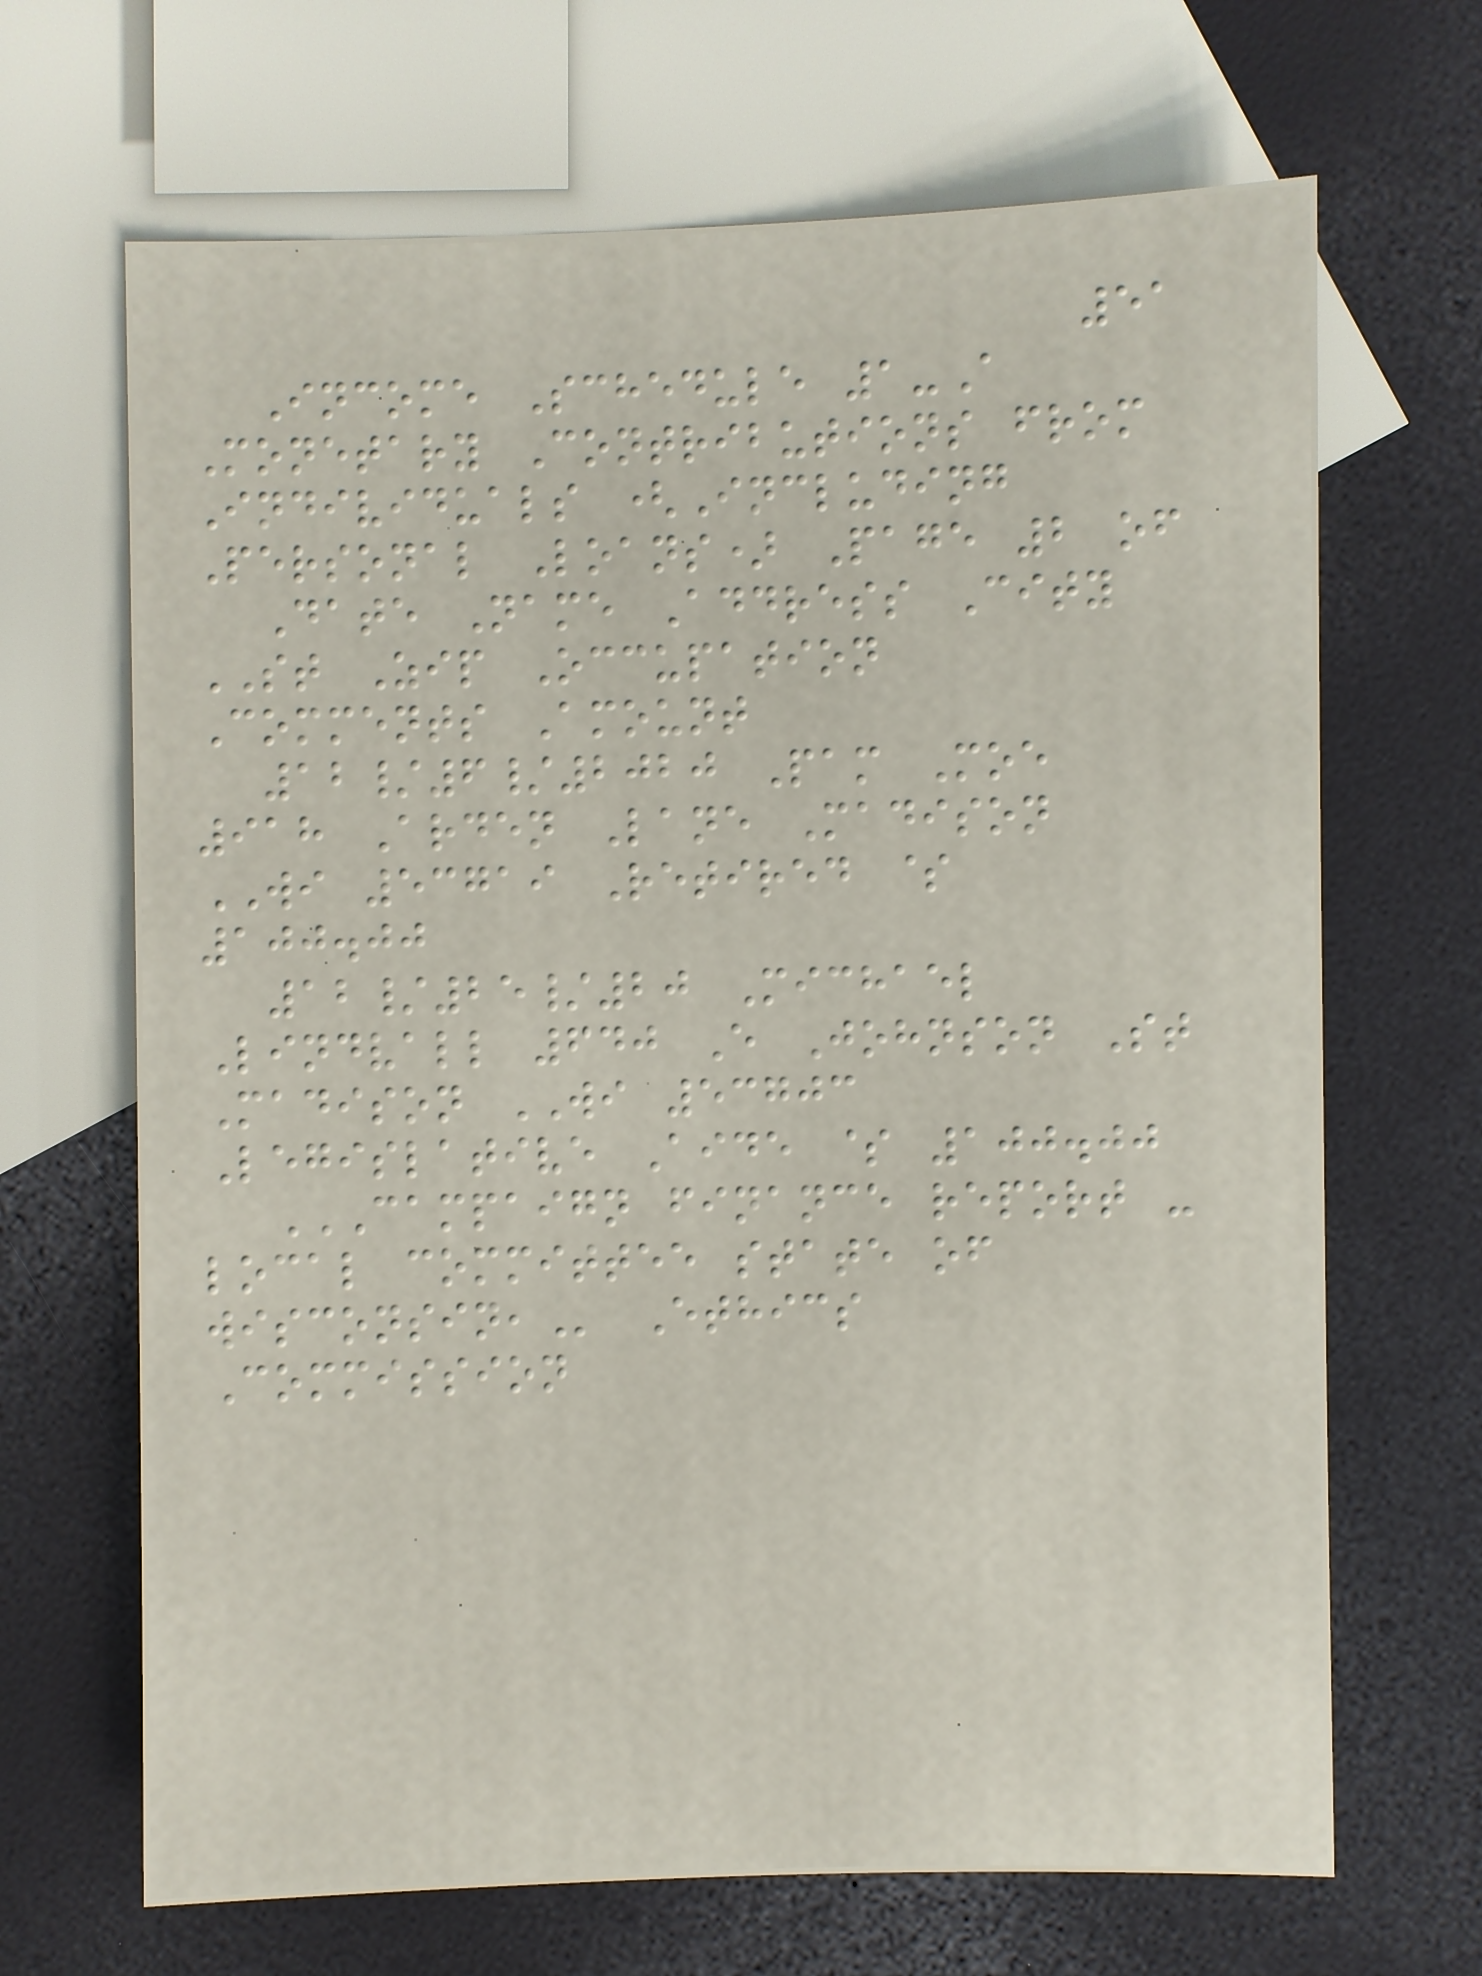51
Income Schedule 1-A
Monetary Contributions from
Individuals (Including
Personal Loans) Page 2 of
Date Name Address City
ST Zip Occupation
Comments Amount
12/6/2020 Pam Moe
918 Arden Lane Madison
WI 53719 Retired $
100.00
12/25/20 Michael
Lindvall 640 E Johnson St
Madison WI 53703
Legislative Aide $ 100.00
CAMPAIGN FINANCE REPORT -
LOCAL COMMITTEE STATE OF
WISCONSIN, Ethics
Commission
